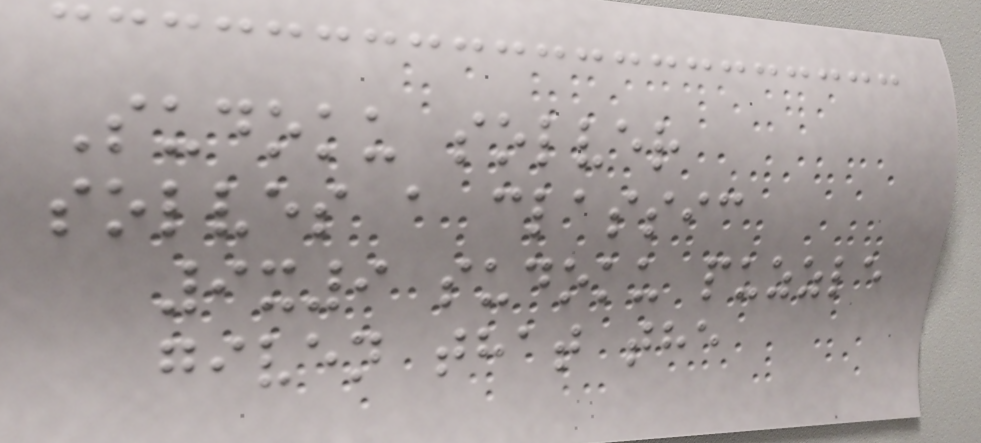Sudoku solver
solves a classic
9x9 sudoku puzzle
given that the
